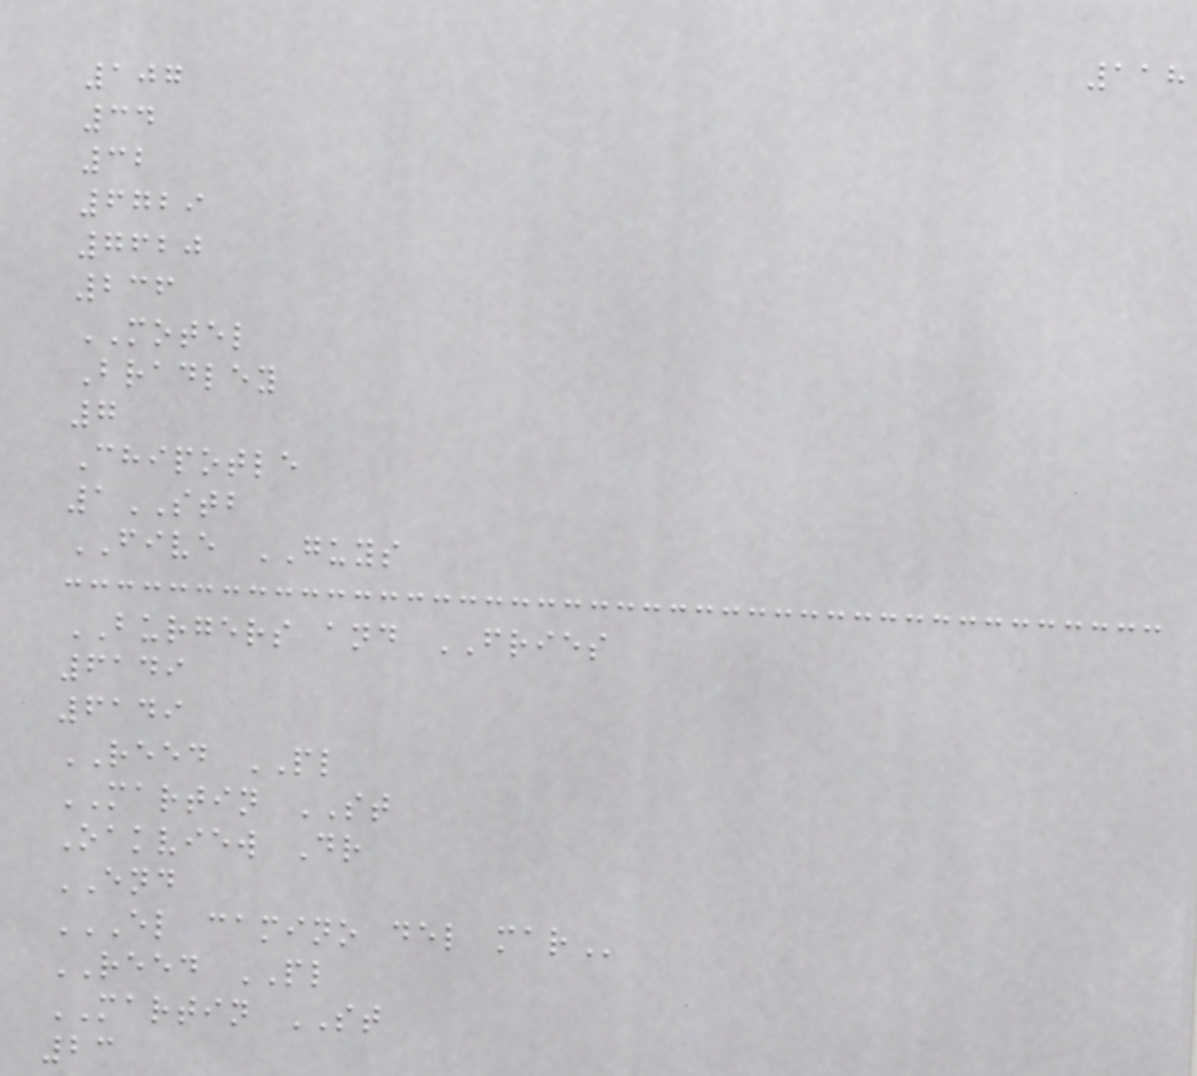118
107
34
32
6729
7620
236
MOTEL
Bradley
7
Chipotle
1STB
FIVE GUYS
BURGERS and FRIES
6149
6149
REED PL
MARTIN ST
Oakview Dr
END
EL CAMINO DEL MAR
REED PL
MARTIN ST
23
